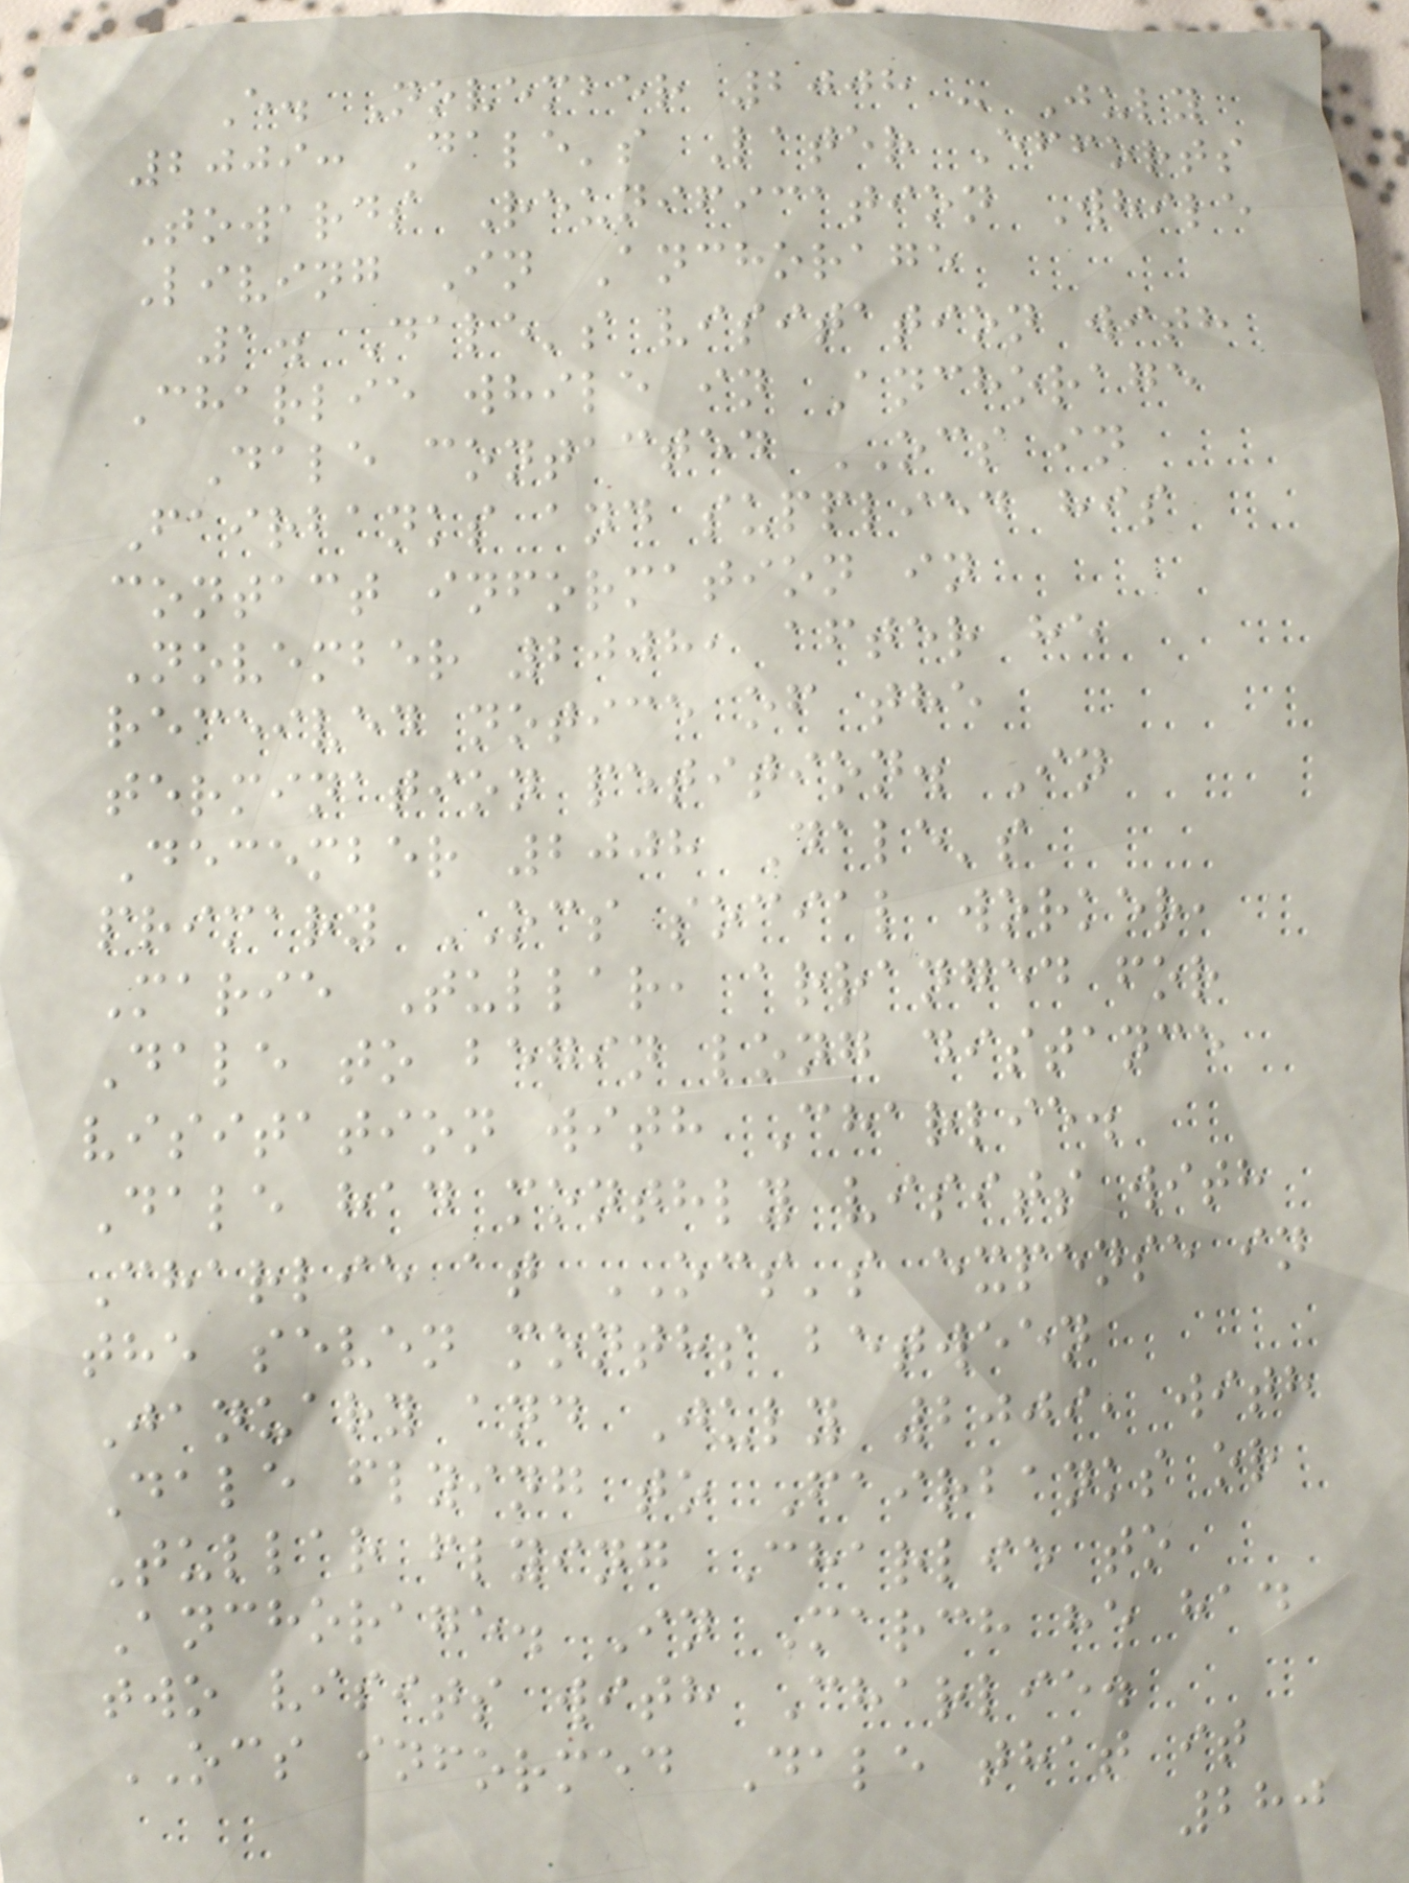E. November 2008 - July
2009: Dale's Later Efforts
Towards Reunification While
Living In Anchorage
1. Dale's visitation with
Charlie while in Anchorage
Dale contacted OCS in
Fairbanks and supplied his
contact information in
November 2008, after he
received notice of the
termination petition. In
December 2008 Dale's
primary OCS social worker,
Marie Tullar, arranged for
Dale to begin long distance
visitation with Charlie.
Dale had monthly visits with
Charlie at OCS's expense in
the seven months between
January and July 2009, with
Dale flying to Fairbanks or
Tullar flying Charlie to
Anchorage. In March he had
two visits with Charlie.
OCS informed Dale that it
280
